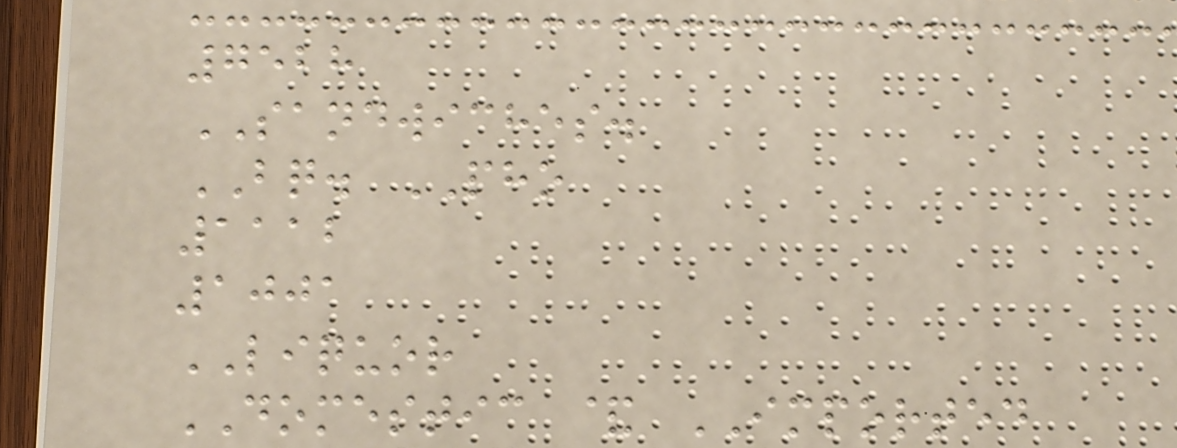7528
SANDWICHES.
BQ. PHO
1112
1001
LIQUOR
DOMESTIC & IMPORTED
